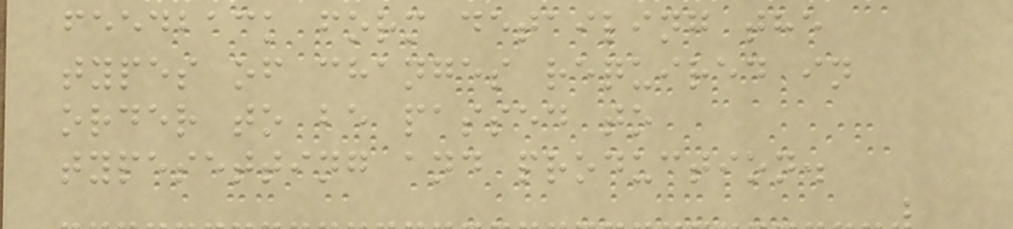feedback form detailing the
types of changes required in
order to be passed to
typesetting and production.
